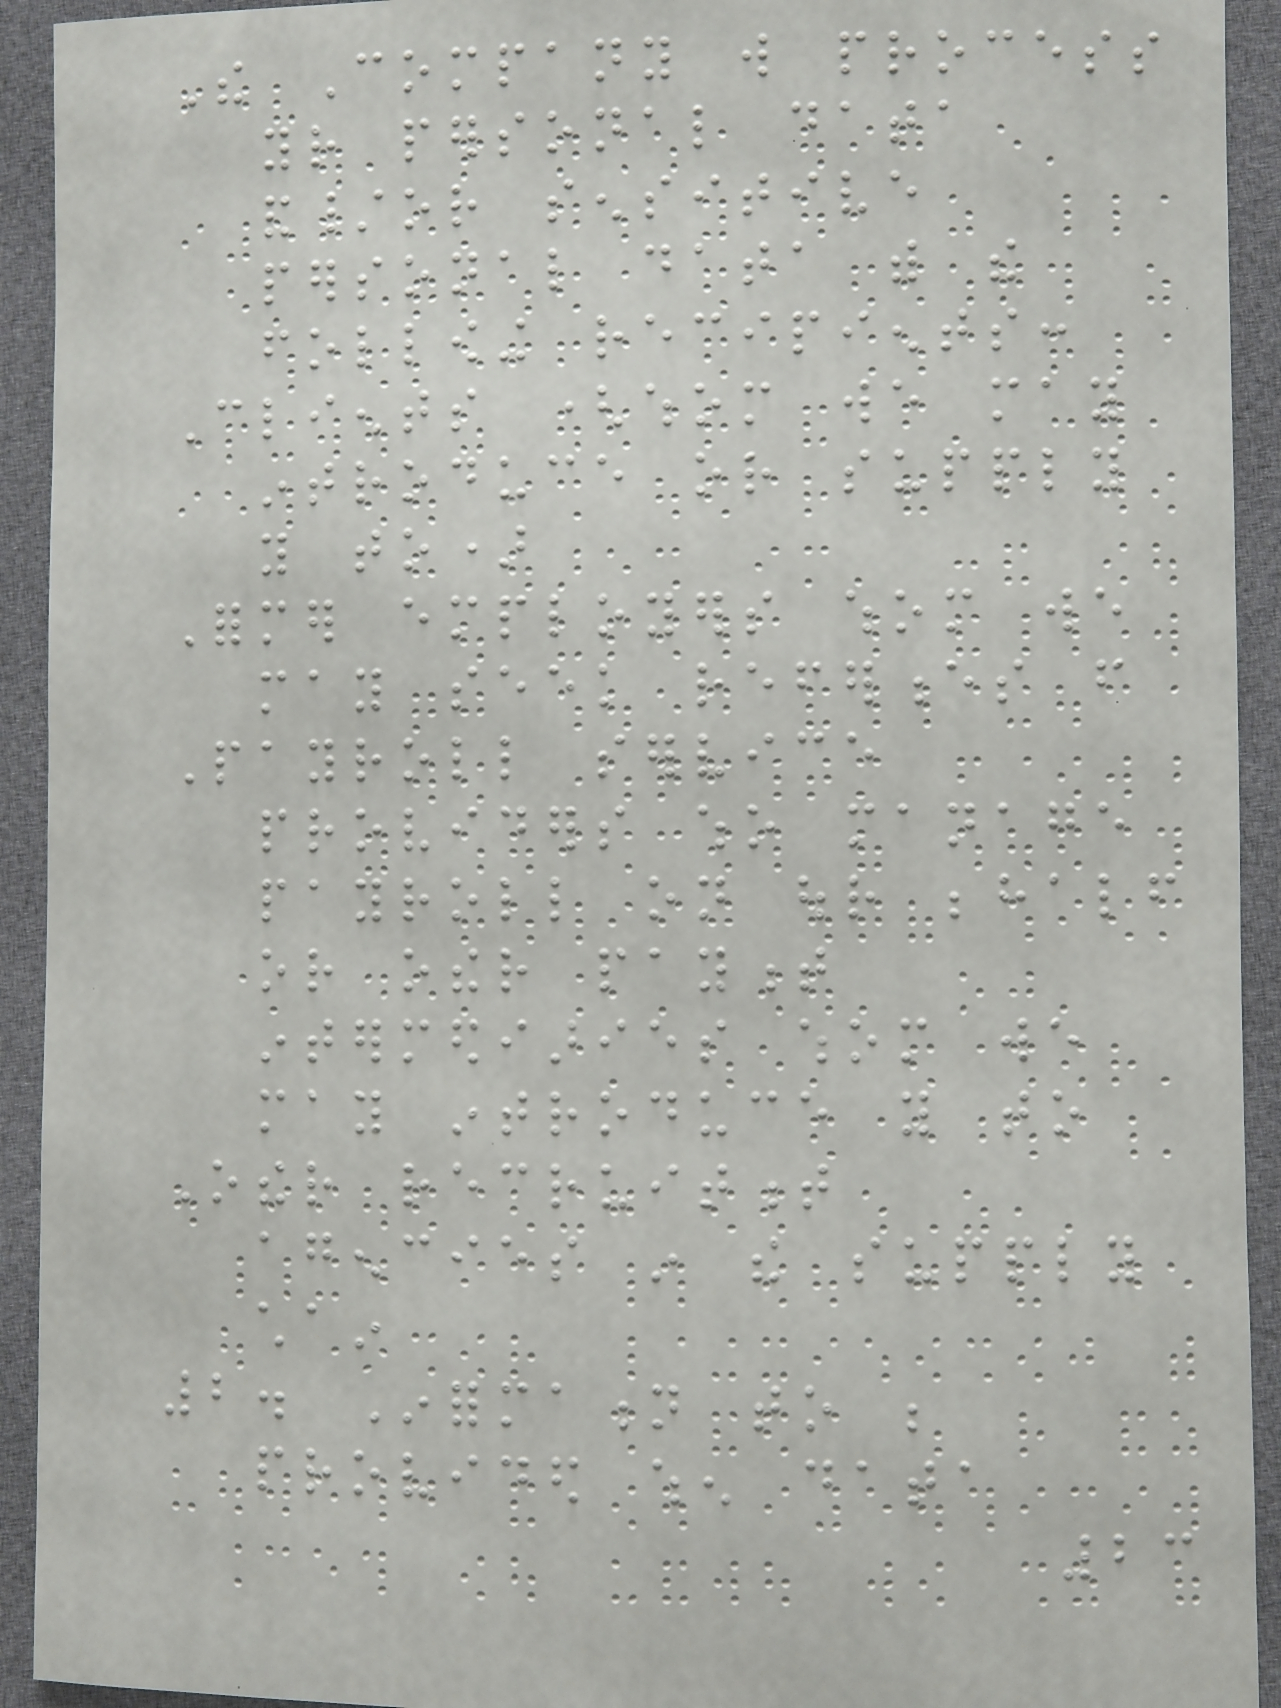The Company will process
your personal data
and/or sensitive
personal data with the
following recipients:
Clients (whom we may
introduce or supply
you to)
Former employers whom we
may seek references from
Payroll service
providers who manage
payroll on our behalf
or other payment
intermediaries whom we
may introduce you to
Other recruitment
agencies in the supply
chain
2. Information to be
provided when data
23
